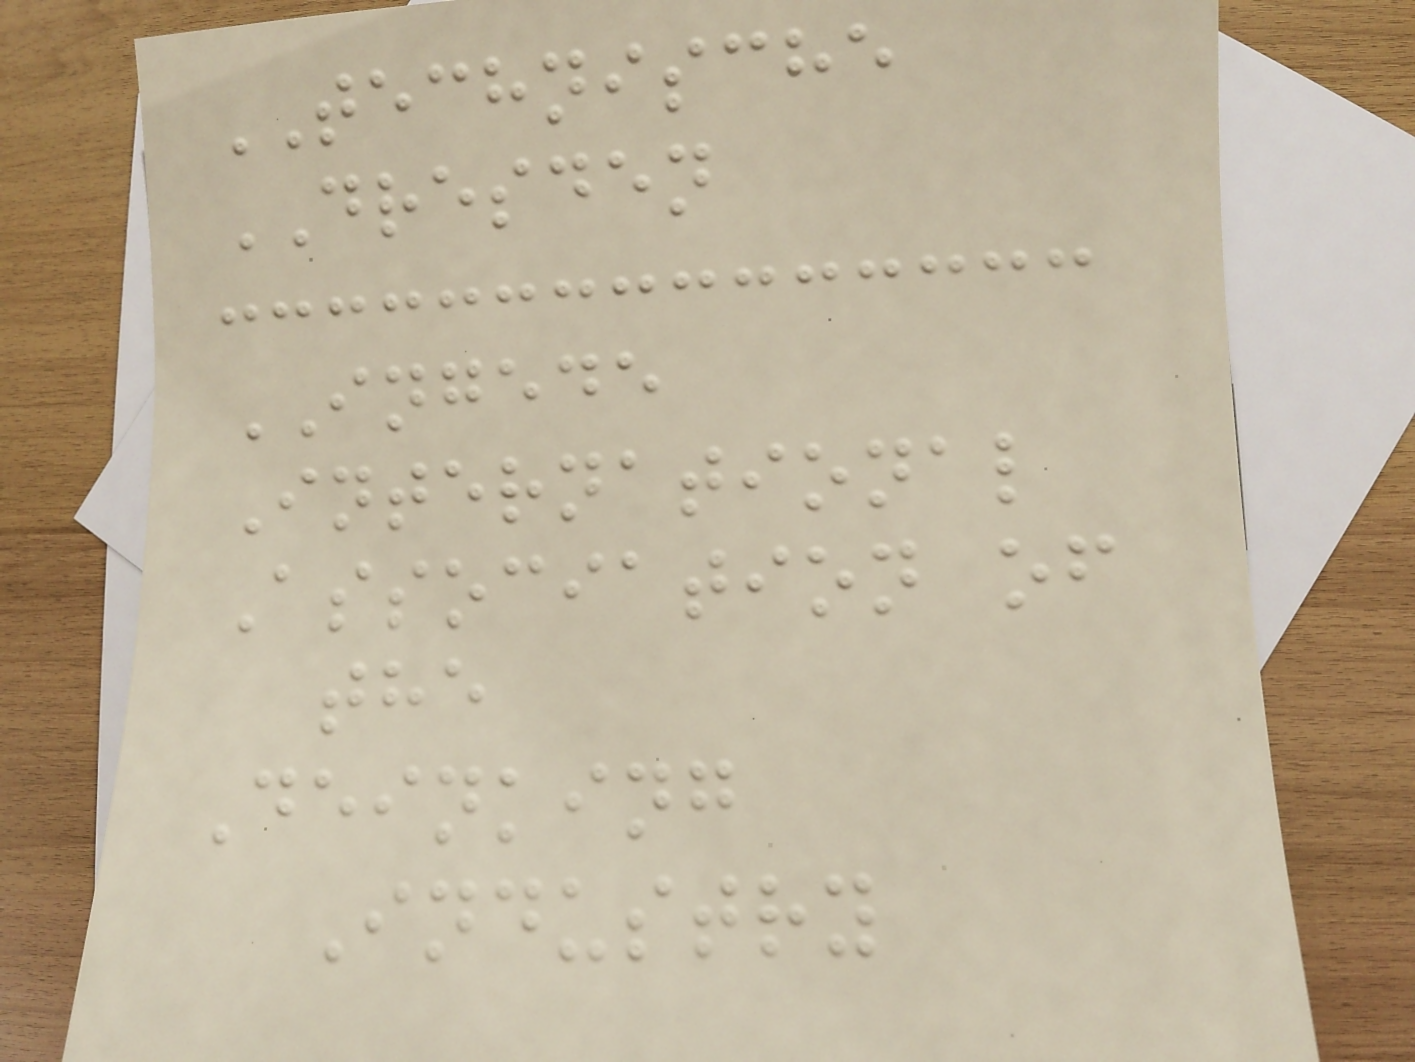TECHNISCHE
DRESDEN
INGEDE
International
Association of
the
Deinking
Industry
